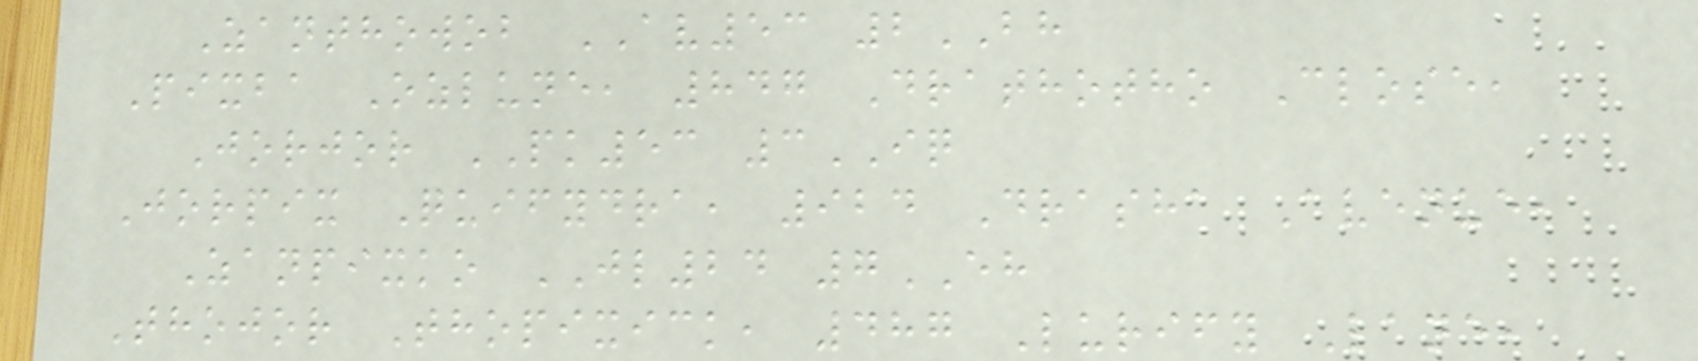Zanthowob AV53 2BH
Pixba Ozlune, 847 Drathotho Close,
Jorjor PK53 3IQ
Jorpix Quifydra, 924 Drasha Avenue,
Zanpixko JL24 7EH
Thojor Thopixick, 487 Lurify Lane,
